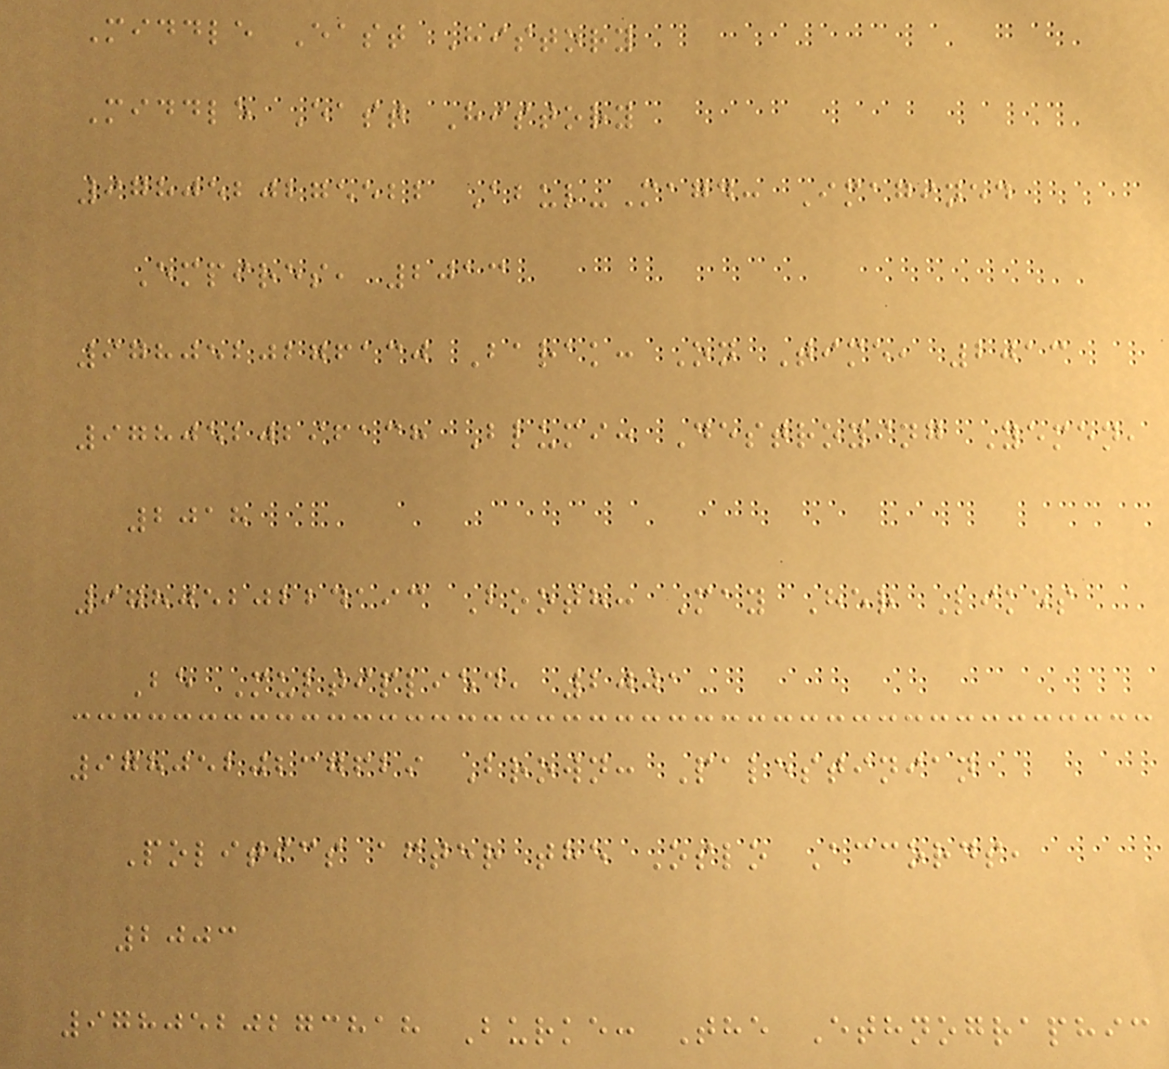Middle East History
Middle East History
9780520275522 Abul-Magd: Imagined
Empires, 2013
9780520276130 Barak: On Time, 2013
9780520296138 Blumi: Destroying Yemen,
2018
9780520224193 Booth: May Her Likes
Be Multiplied, 2001
9780520237629 Brown: Palestinian
Politics after the Oslo Accords,
2003
9780520273818 Burke: The Ethnographic
